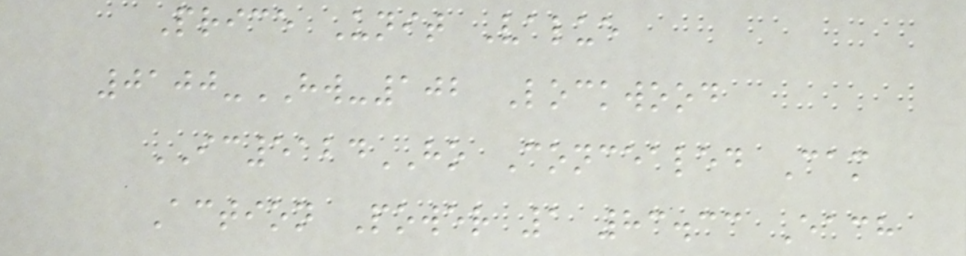Price Unit Value
0100-HW-102 Lockwood
IC5124HO Concealed Cam
Action Power 1 83.33 Each
